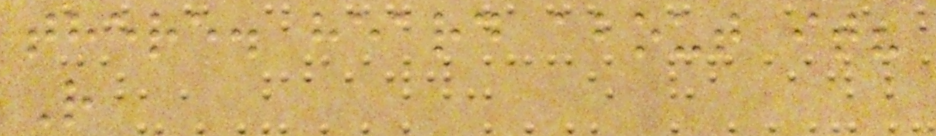there. heard about it?
R
